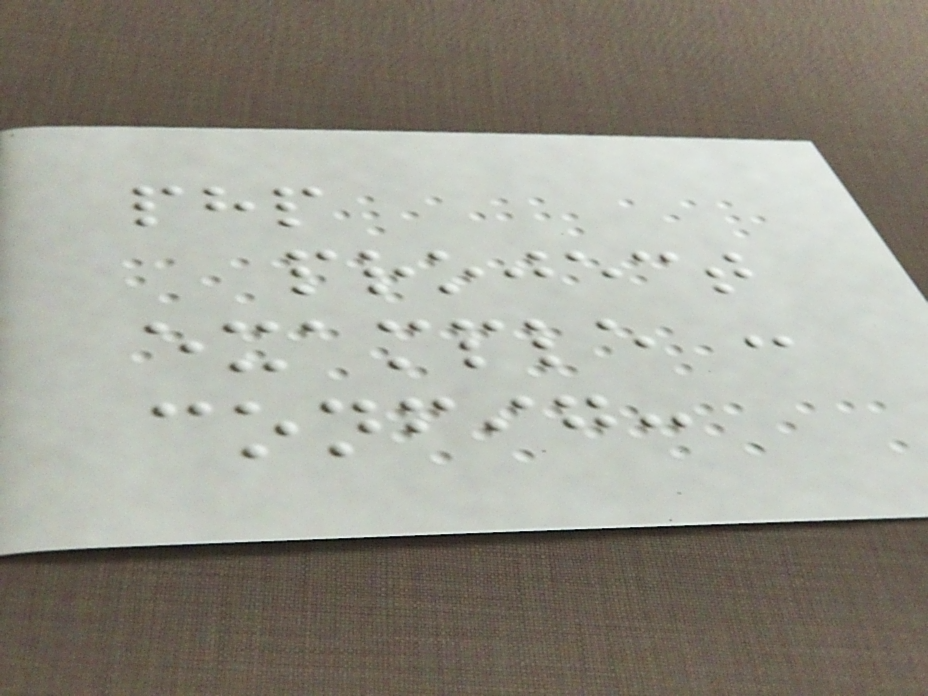php
project
example :
config:
